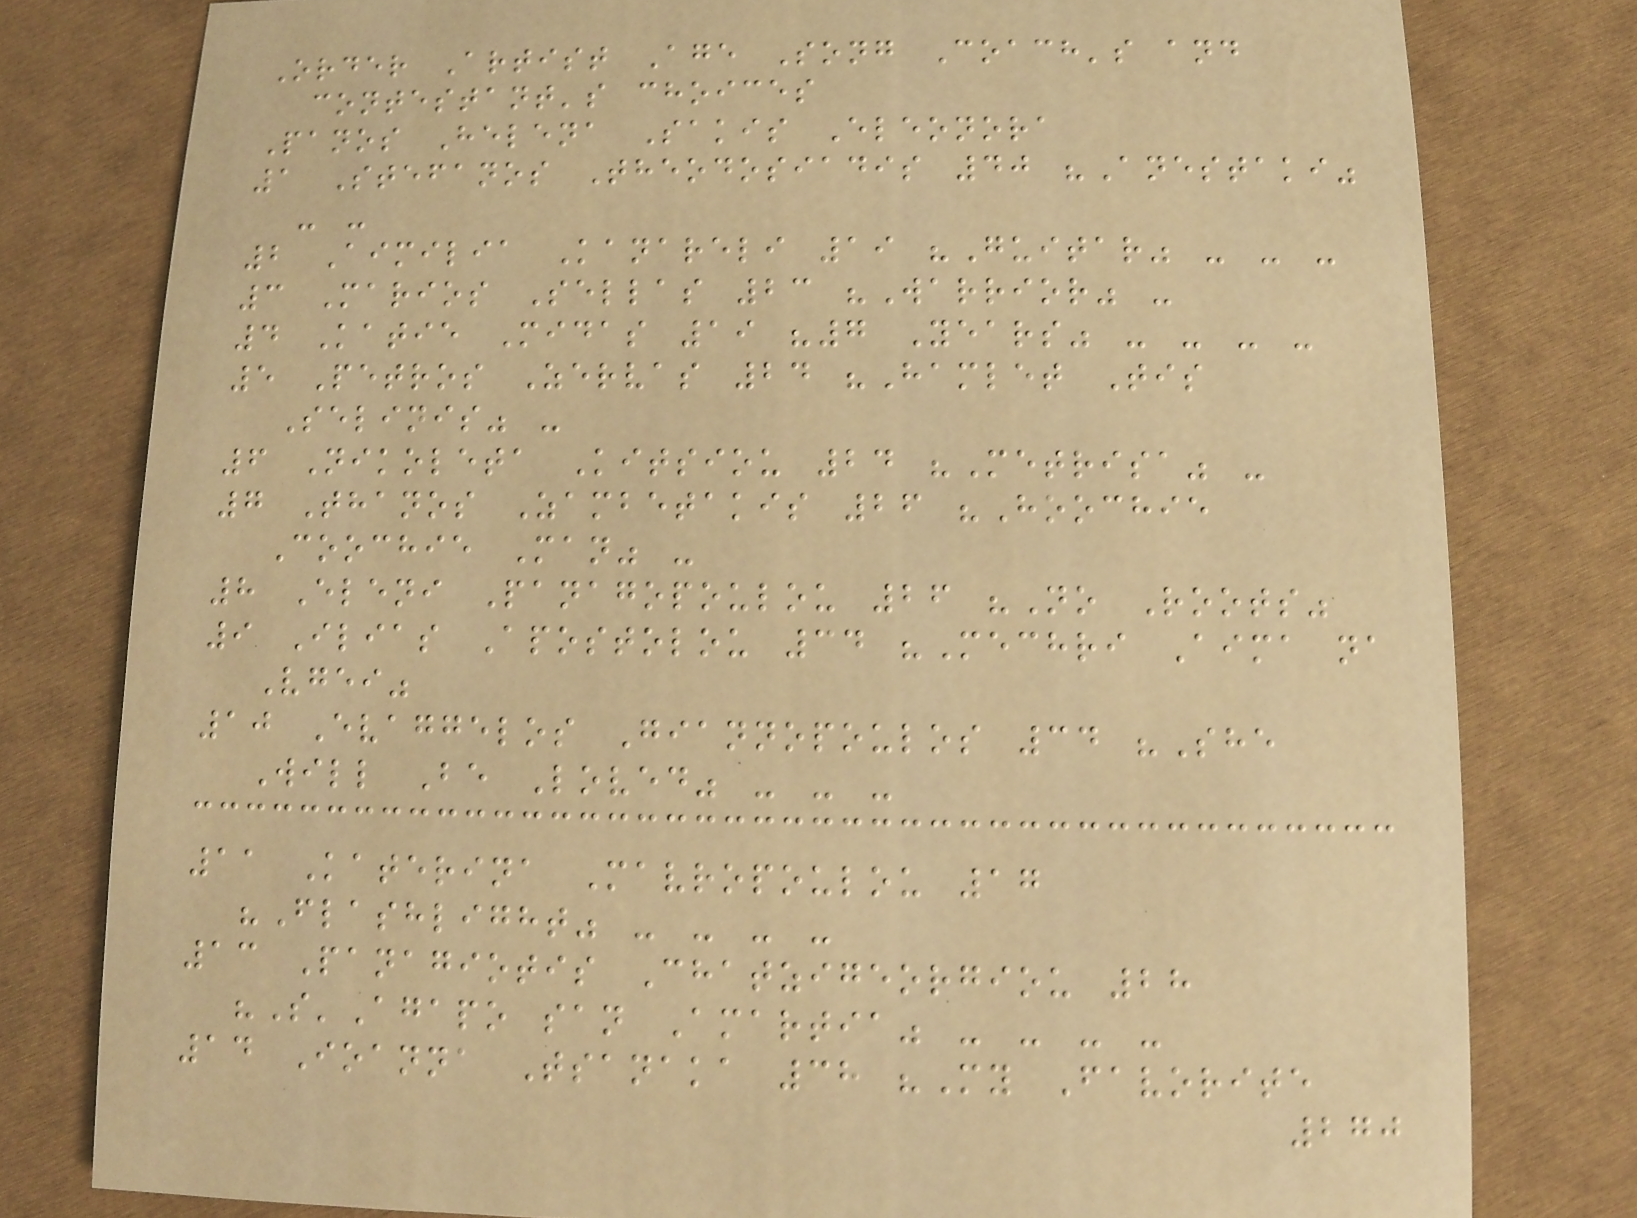Order Artist Age Song Coach's and
contestant's choices
Panos Helena Sakis Eleonora
1 Stefanos Theodosiadis 40 "Anestaki"
- -
2 Aimilia Kanareli 19 "Guitar" - - -
3 Marios Sellas 23 "Warrior" -
4 Katie Midas 19 "7 Years" - - - -
5 Petros Zervas 24 "Hamlet Tis
Selinis" -
6 Nikoleta Kitsiou 24 "Metrisa" -
7 Thanos Zambetakis 26 "Hoochie
Coochie Man" -
8 Eleni Panagopoulou 26 "No Roots"
9 Ilias Apostolou 34 "Mechri Aima na
Vgei"
10 Evaggelos Giannopoulos 34 "She
Will Be Loved" - - -
11 Katerina Mavropoulou 17
"Flashlight" - - - -
13 Panagiotis Chatzigeorgiou 28
"S'Agapo san Amartia" - - - -
14 Ioanna Tsanaka 38 "My Favorite
270
